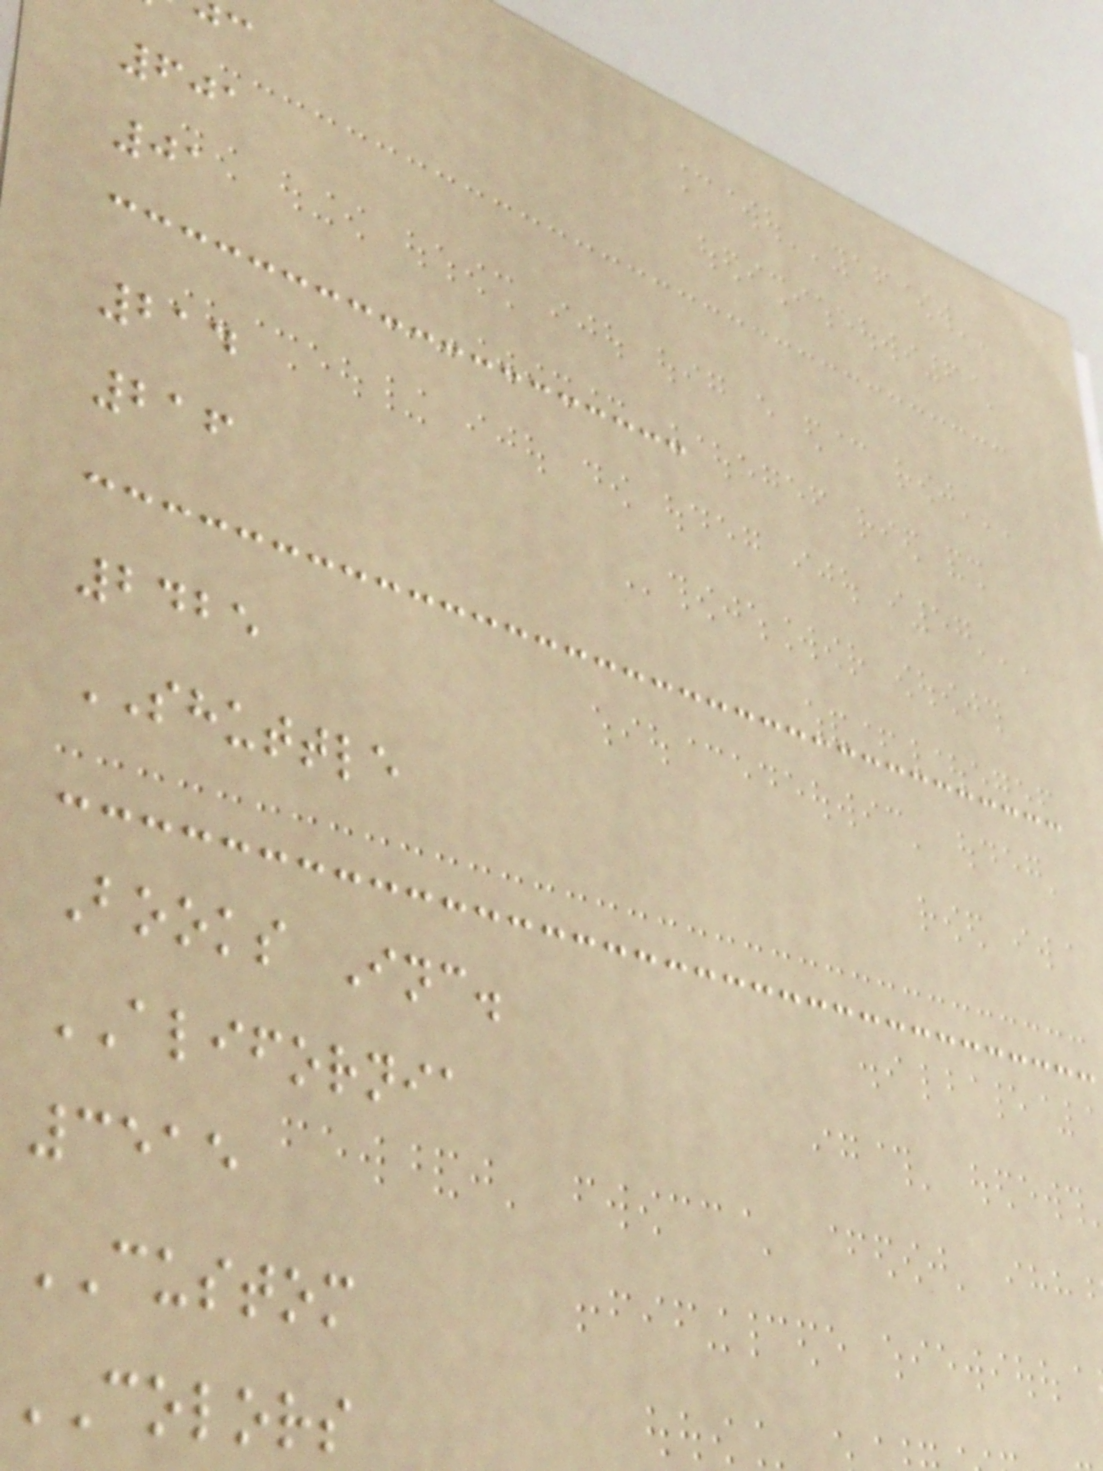601
01
214
216
2425
SHUTTLE
Books Inc.
ALIFORNIA
3515
CUSTOM
COLORS
